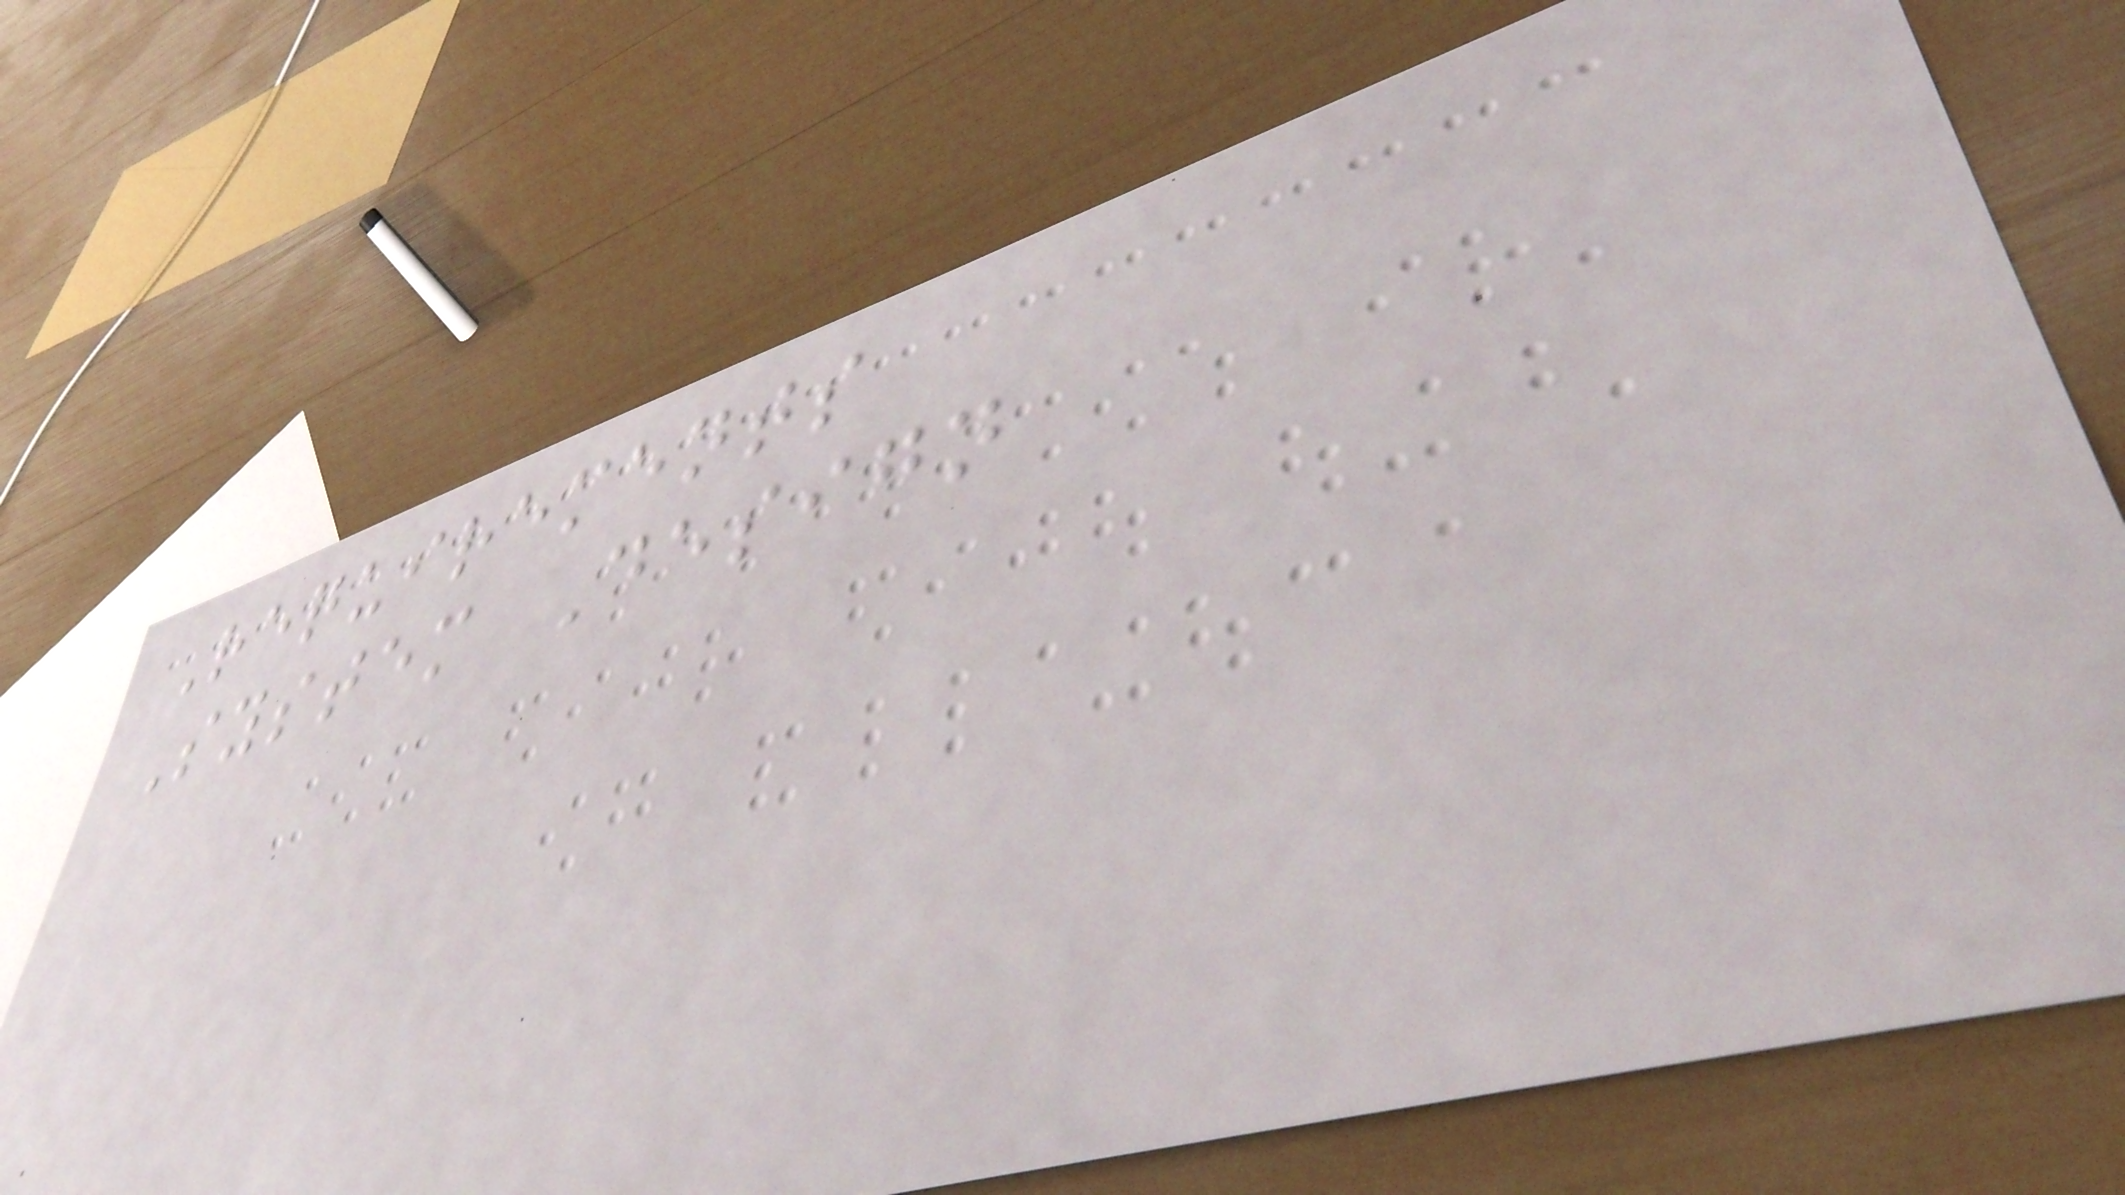Requirements
System Design
